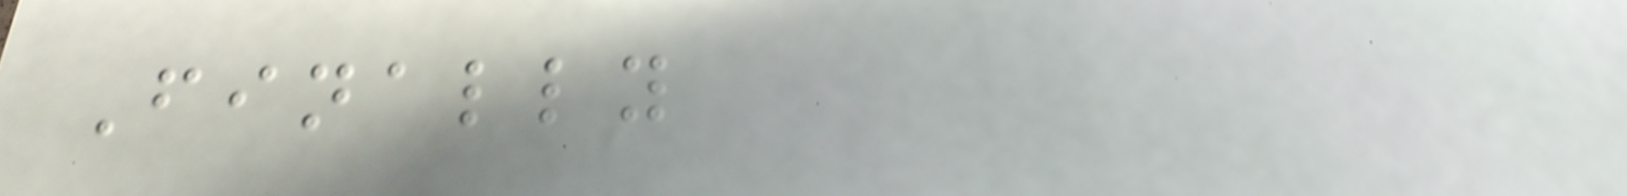Finally
